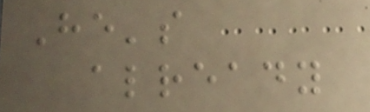He's
already
